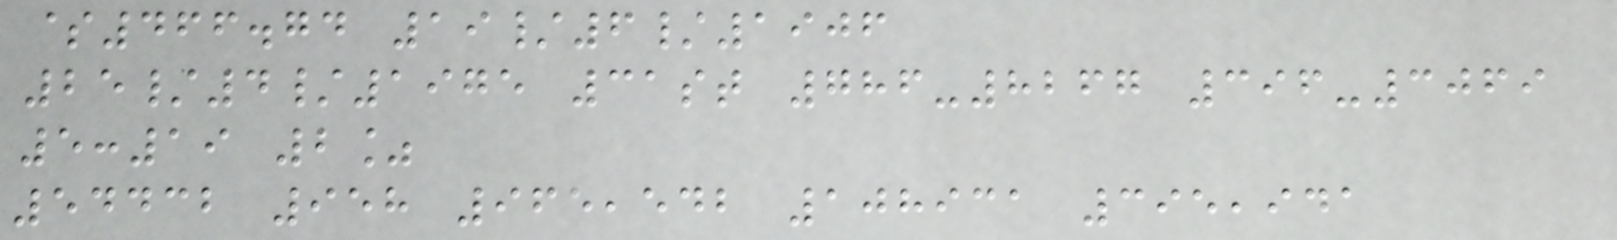$466.74 19/6/1906
25/4/1975 31st 786-8267 396-3069
5:19 2%
54432 958 965,542 108931 395,941
